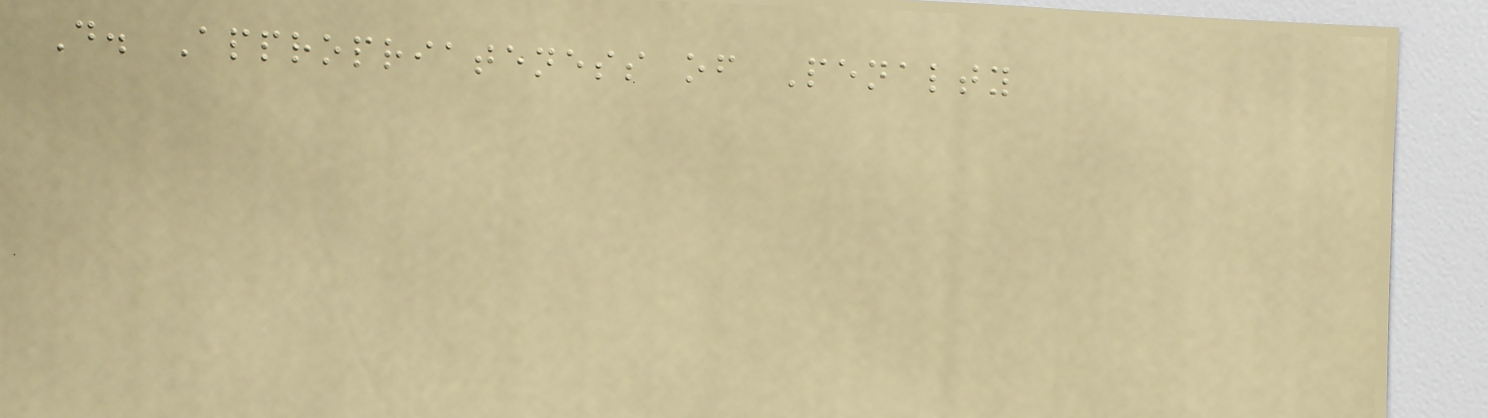D. Appropriateness of Penalty
